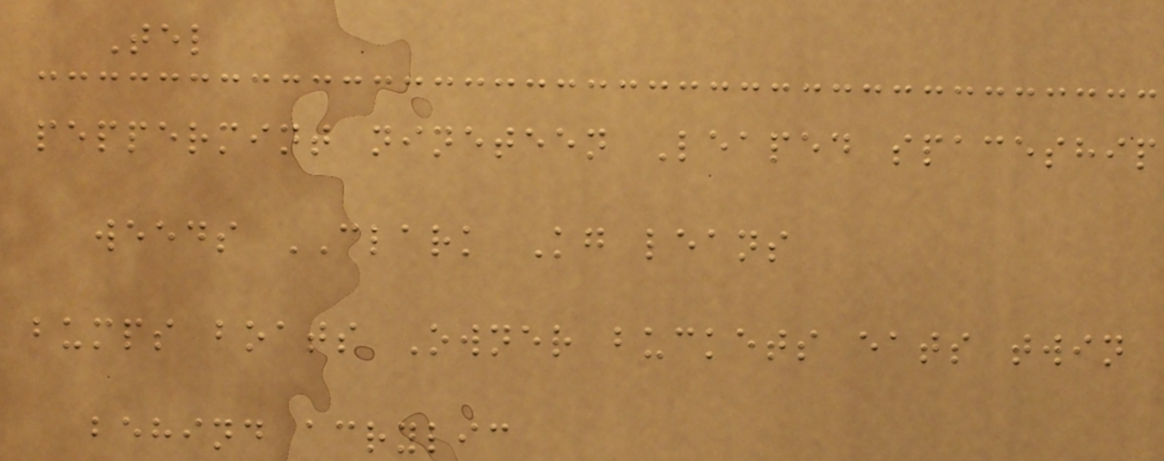Tel
peppermint nineteen Leaped spaceship
weeds CLARK Kg leans
bumps boats Owner buckets eats twin
behind acrylic
